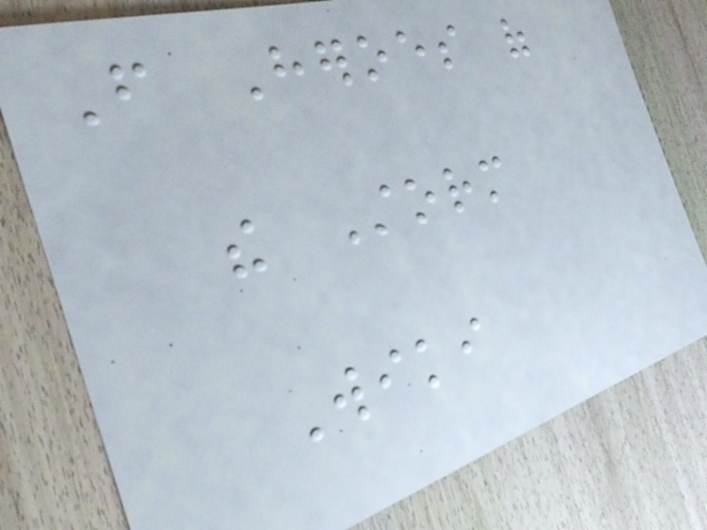From Heroes of
the Storm
Wiki
